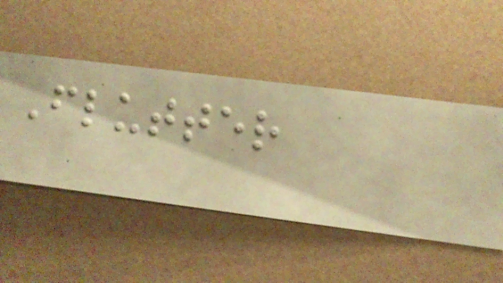Flutter
